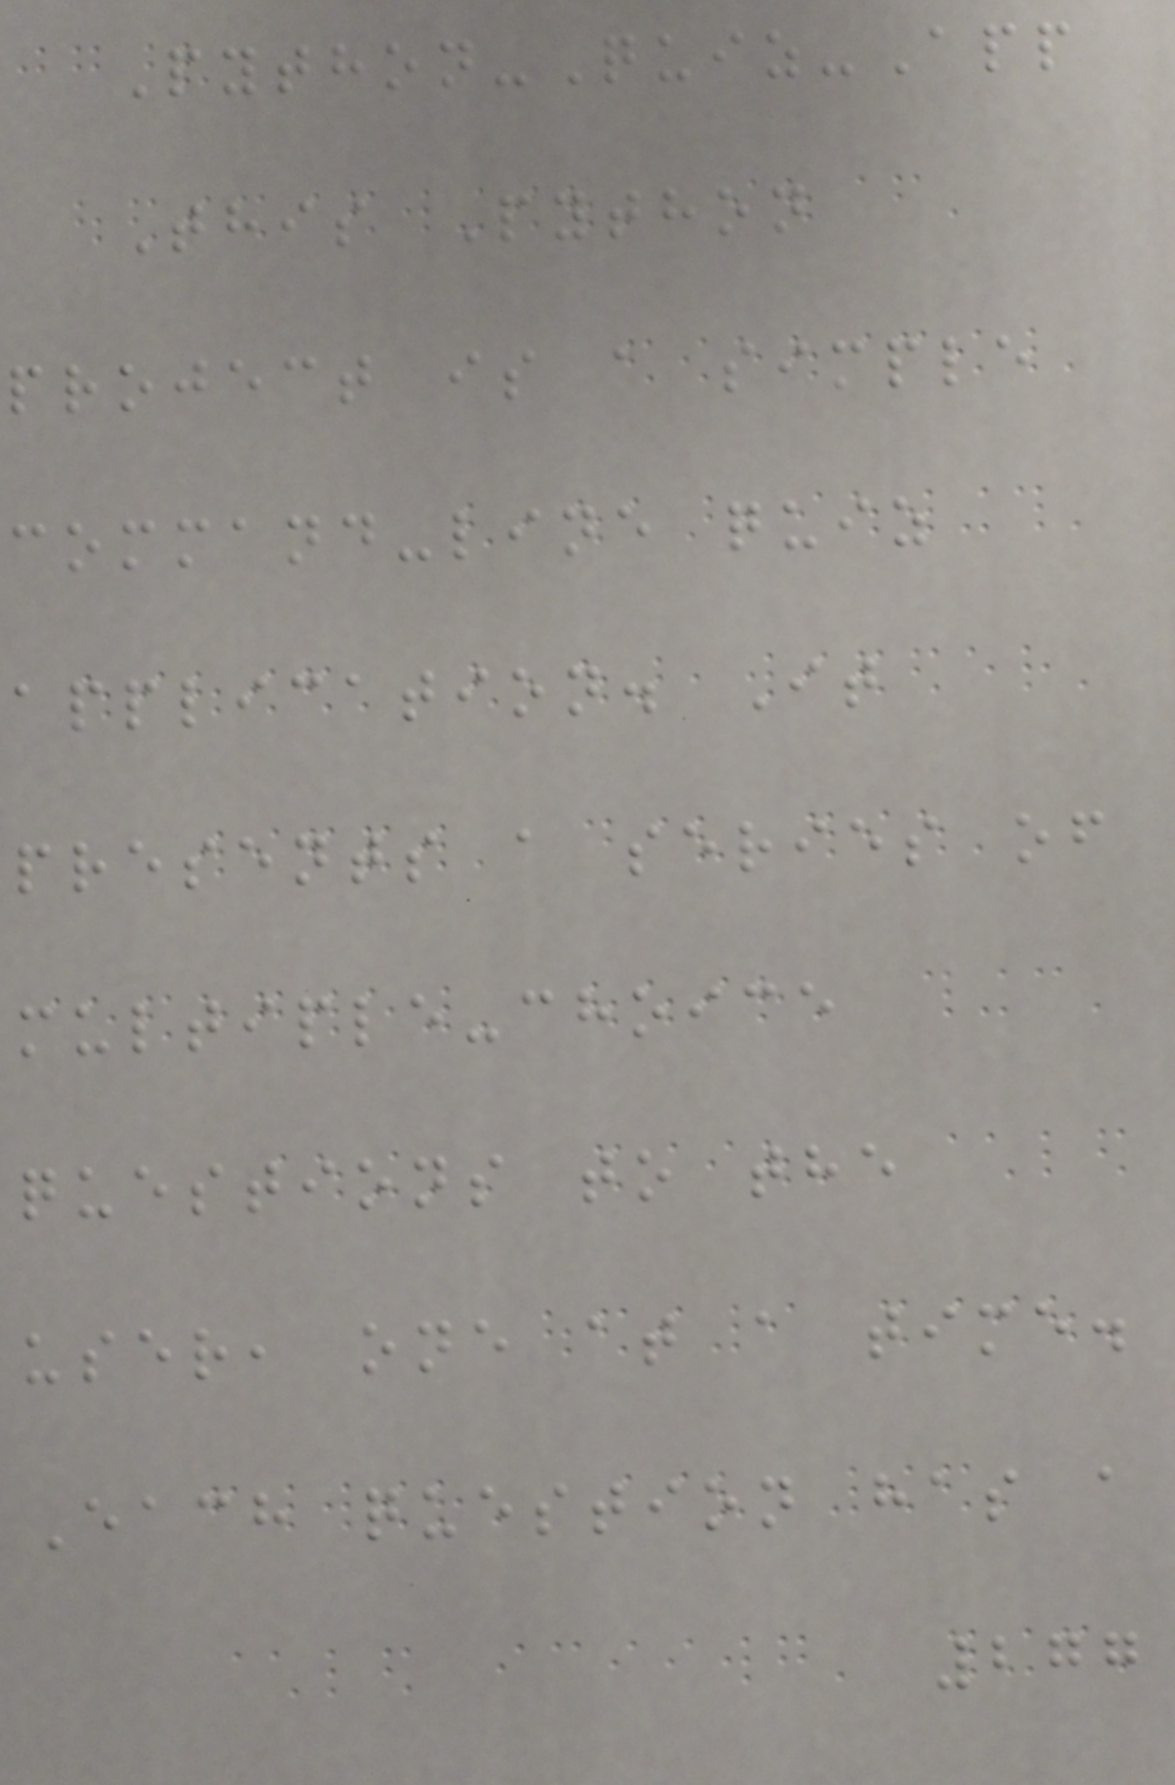Python-Quiz-App
This Python
project is a simple
command-line quiz
application. It
presents a series of
multiple-choice
questions to the
user, one at a time.
Each question has a
277
